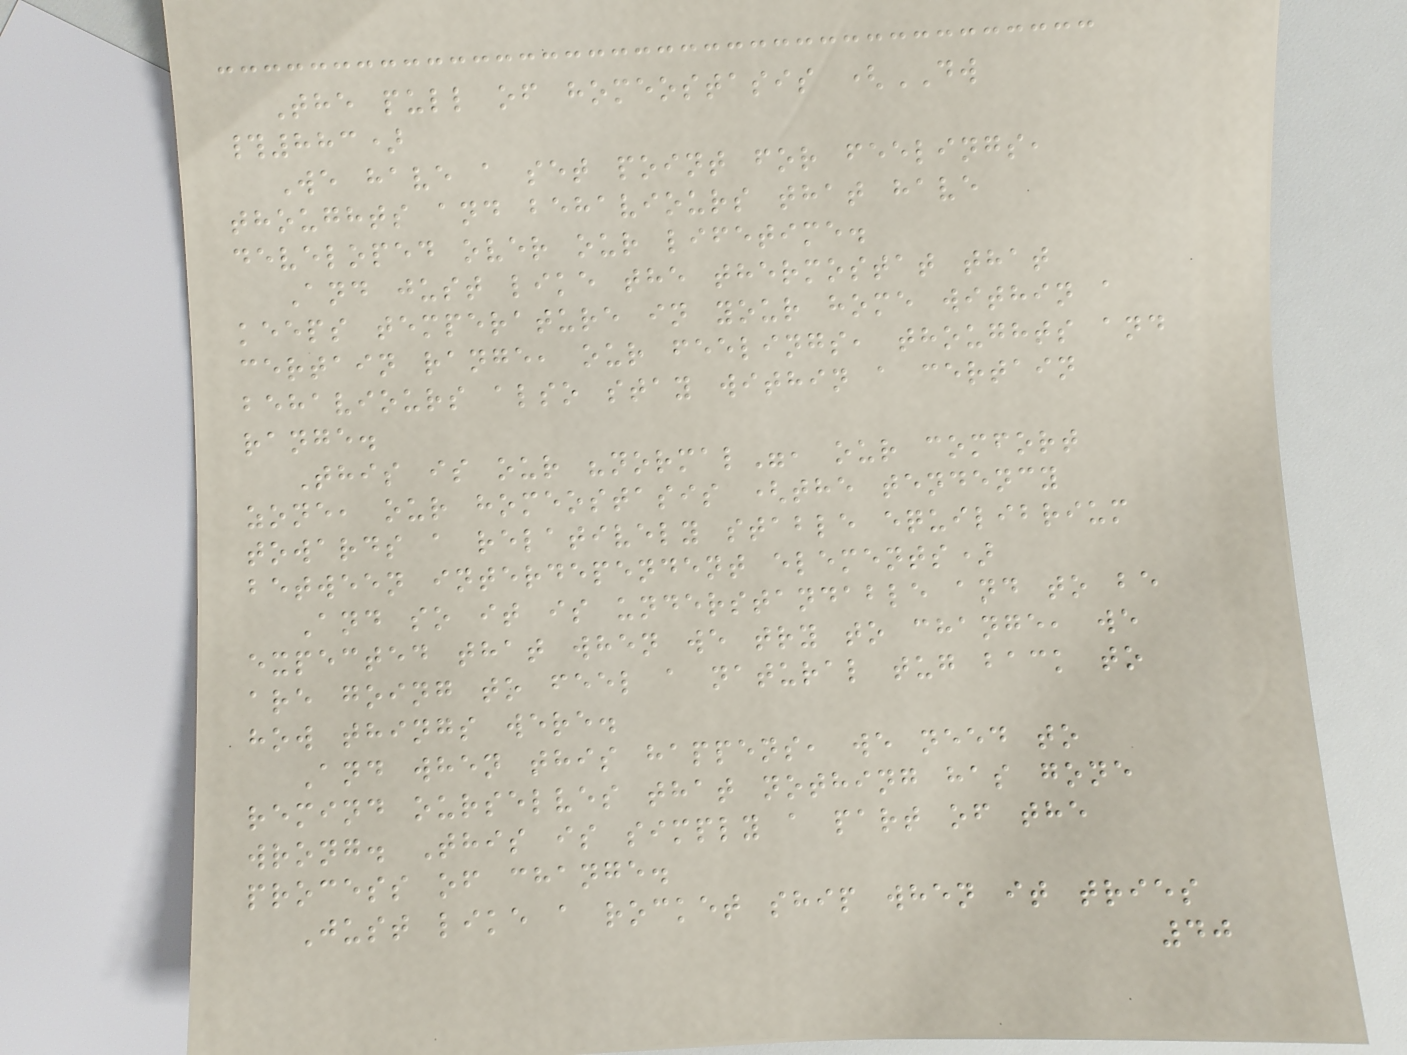The pull of homeostasis (DW
#883)
We have a set point for feelings,
thoughts and behaviours that have
developed over our lifetime.
And just like the thermostat that
keeps temperature in your home within a
certain range, our feelings, thoughts and
behaviours also stay within a certain
range.
This is our "normal", our comfort
zone, our homeostasis (the tendency
towards a relatively stable equilibrium
between interdependent elements)
And so it is understandable and to be
expected that when we try to change, we
are going to feel a natural tug back to
how things were.
And when this happens, we need to
remind ourselves that nothing has gone
wrong. This is simply a part of the
process of change.
Just like a rocket ship when it tries
40
